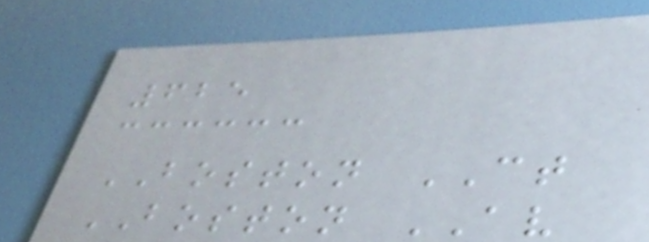625
BOSTON CT
BOSTON AV
